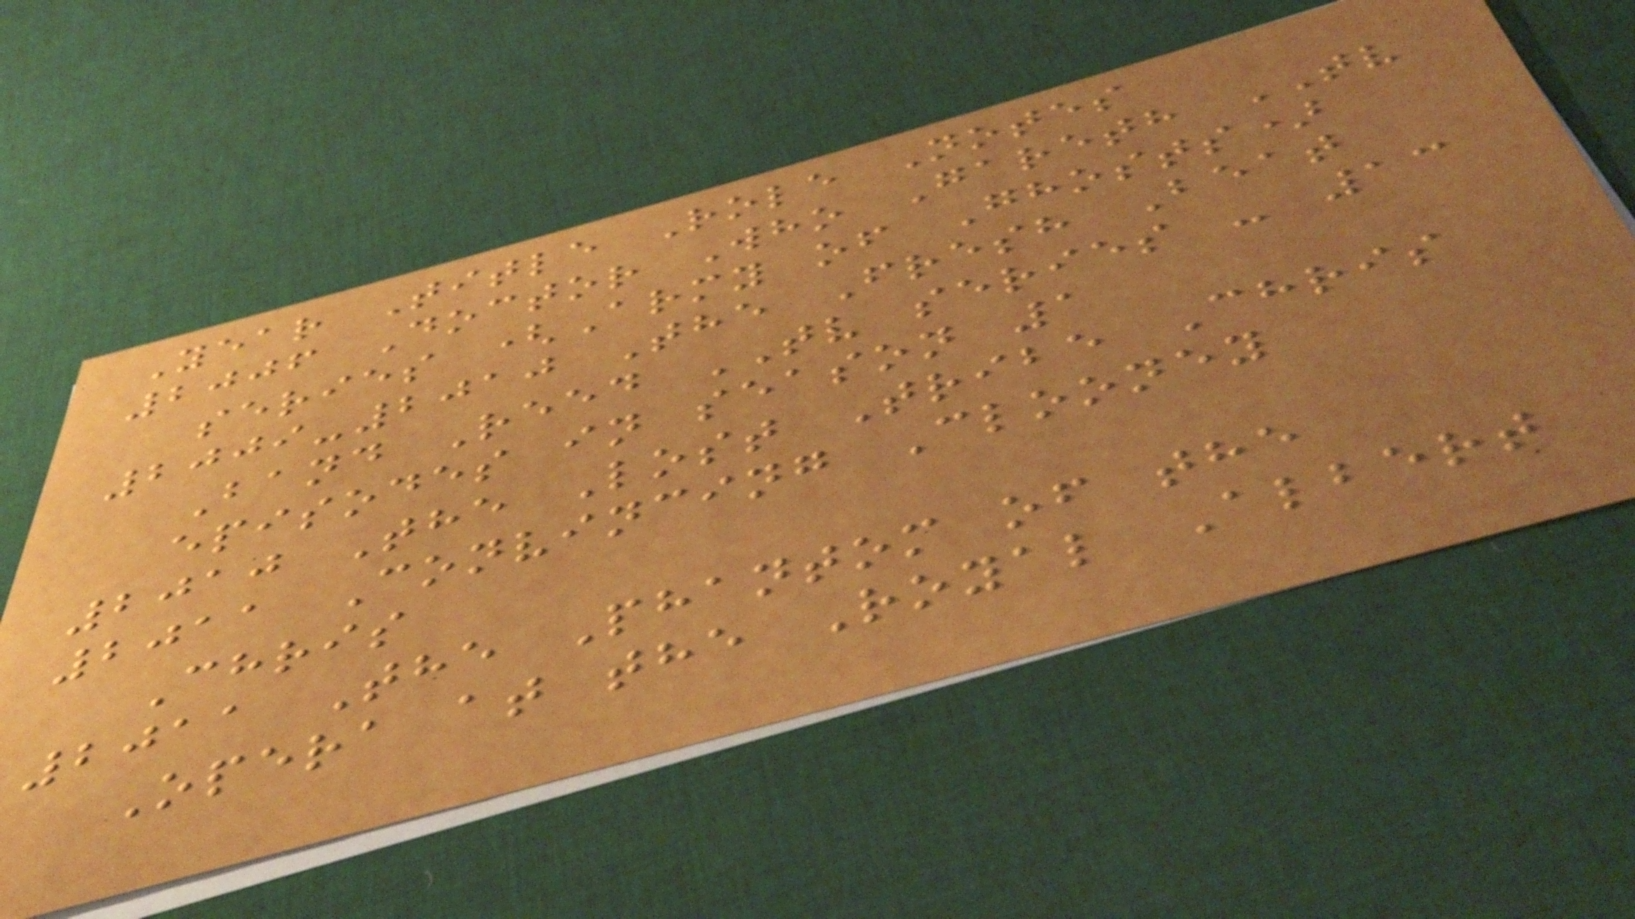Year Title Role Notes
2006 Doctor Who Gareth TV
series (Army of Ghosts)
2009-2010 The Fresh Beat
Band Reed TV series - 13
episodes in season 1
2010 The Lost Tribe Chris
2011 Convincing Clooney
Chris
2011 The Phantom of the
Opera at the Royal Albert
